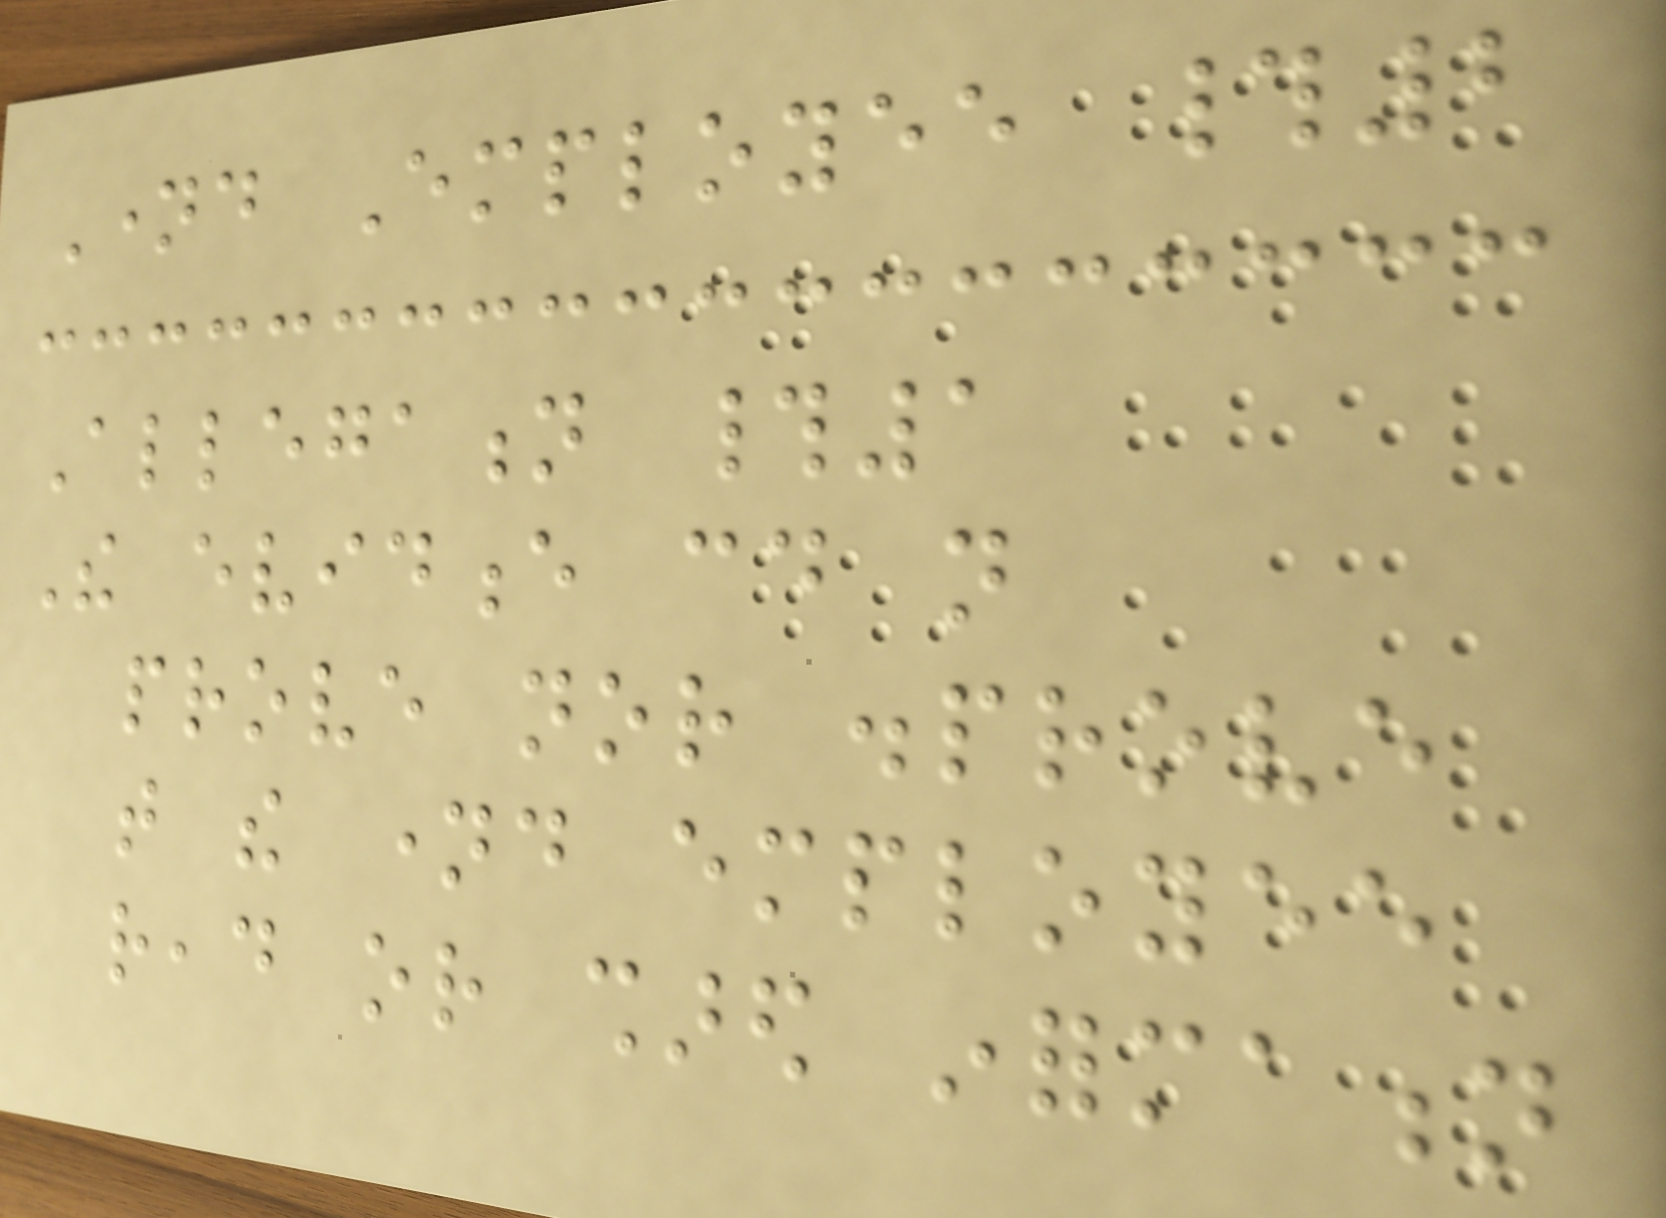Named Employee #2
Allegation #1
The evidence could not
prove nor disprove
that the named employee
read or shared information
